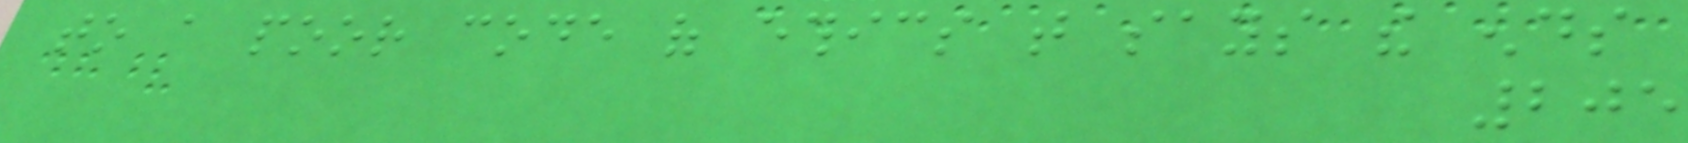to a poor code of ethics that says the ends
205
